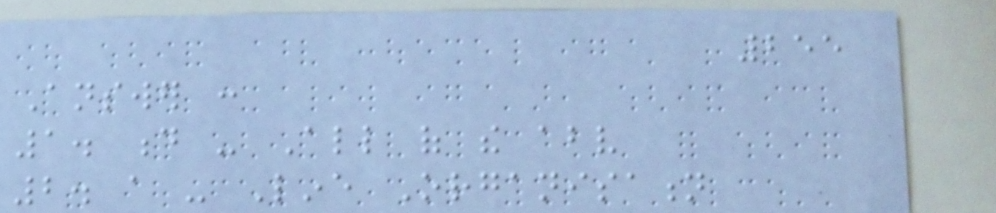255
Answer :
1. d - All of the above
2. a - Line Organisation
